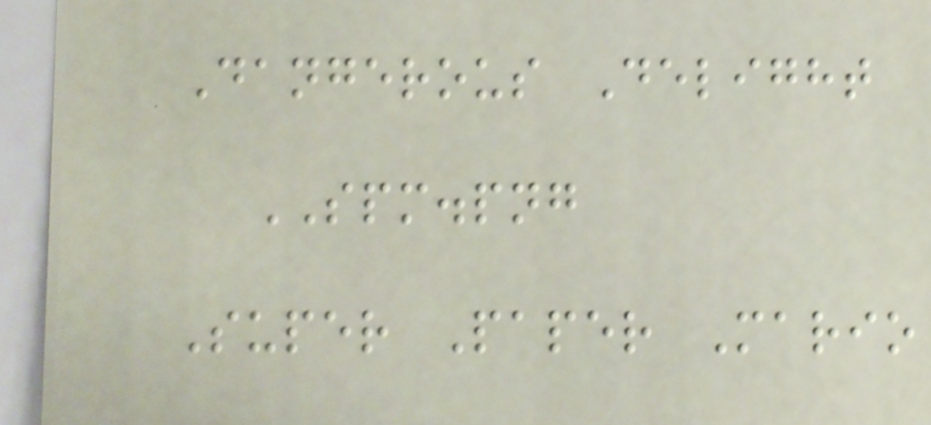Dangerous Delight
SPM.png
Super Paper Mario
